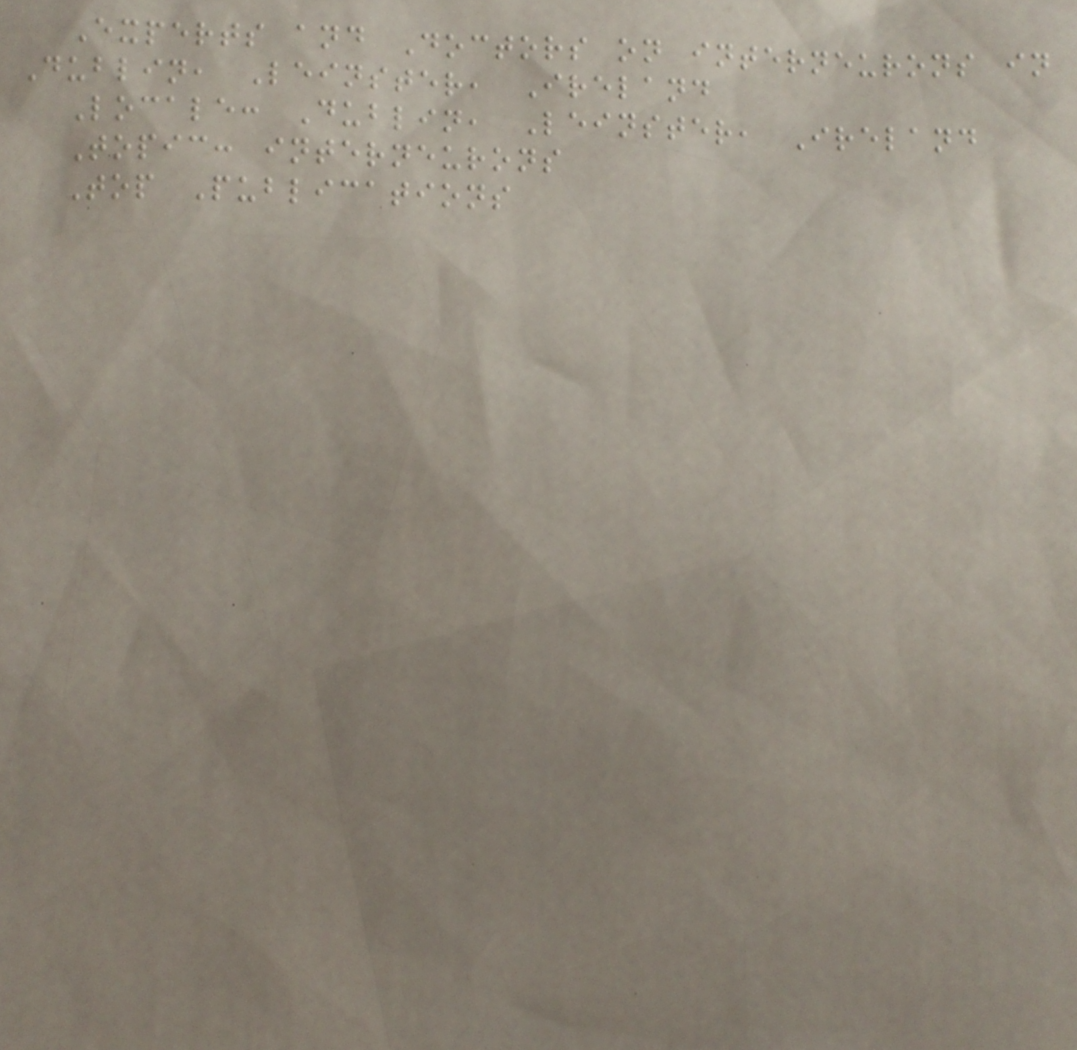Experts and Doctors on interneurons in
Dublin, Leinster, Ireland
Locale: Dublin, Leinster, Ireland
Topic: interneurons
Top Publications
